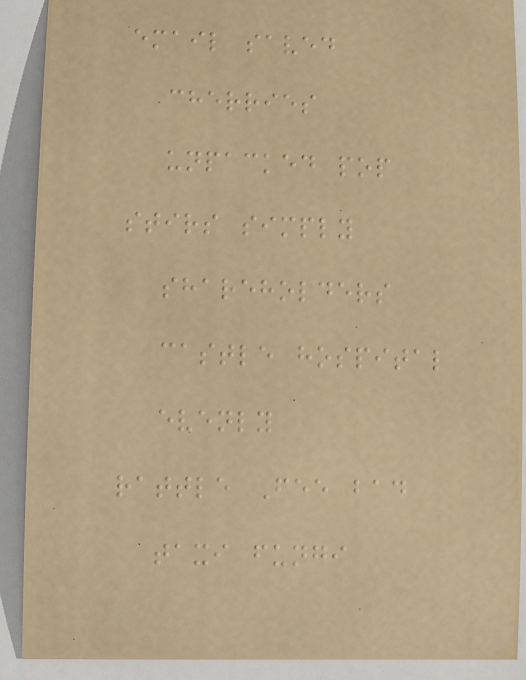email saved
cherries
unpacked pop
stirs simply
shareholders
castle hospital
evenly
rattle Fee bad
taxi fungi
